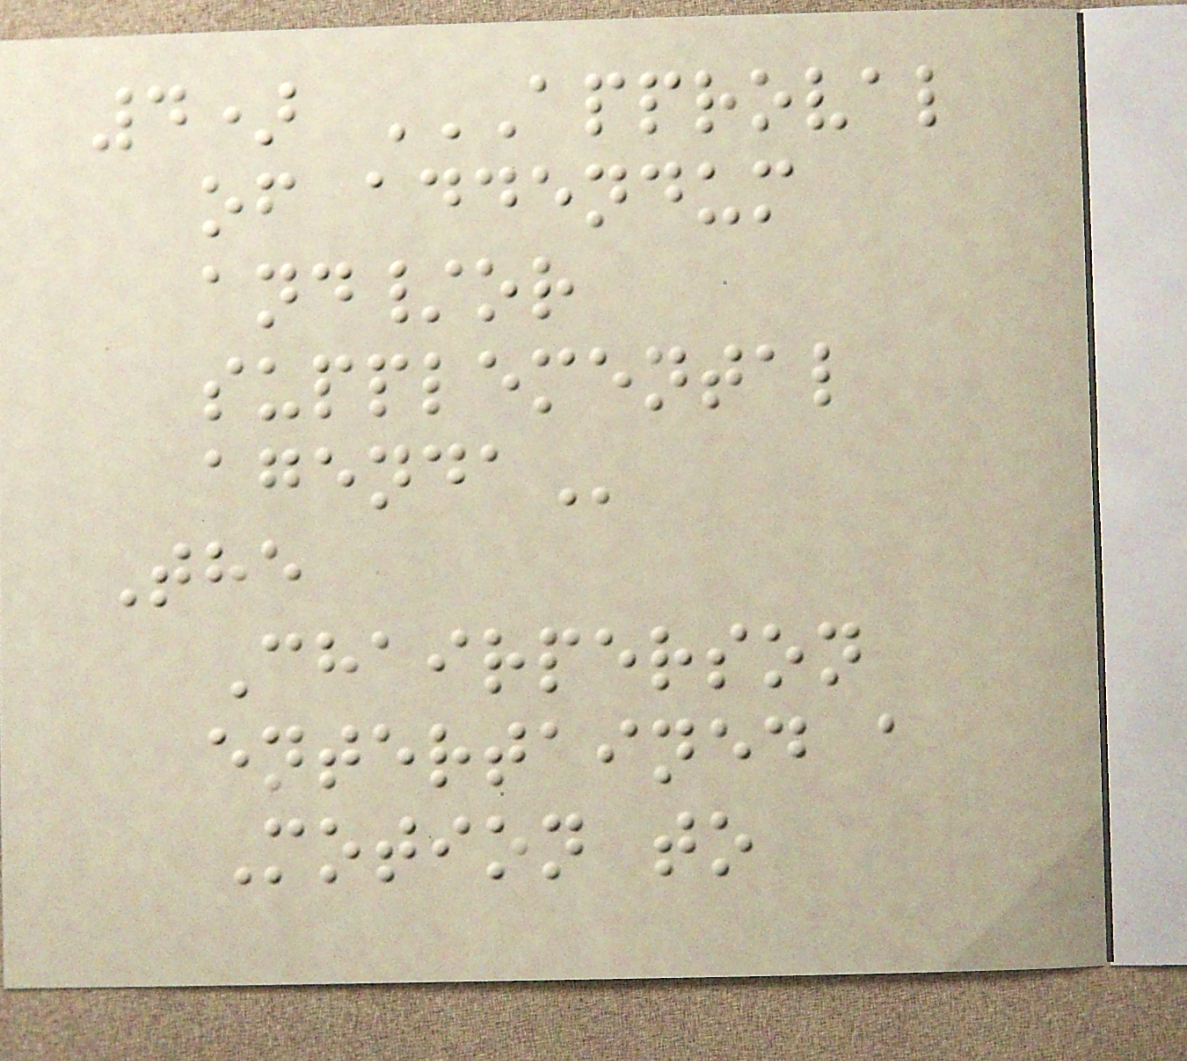4) APPROVAL
OF ADDENDUM
AND/OR
SUPPLEMENTAL
AGENDA
The
Chairperson
entertained a
Motion to
